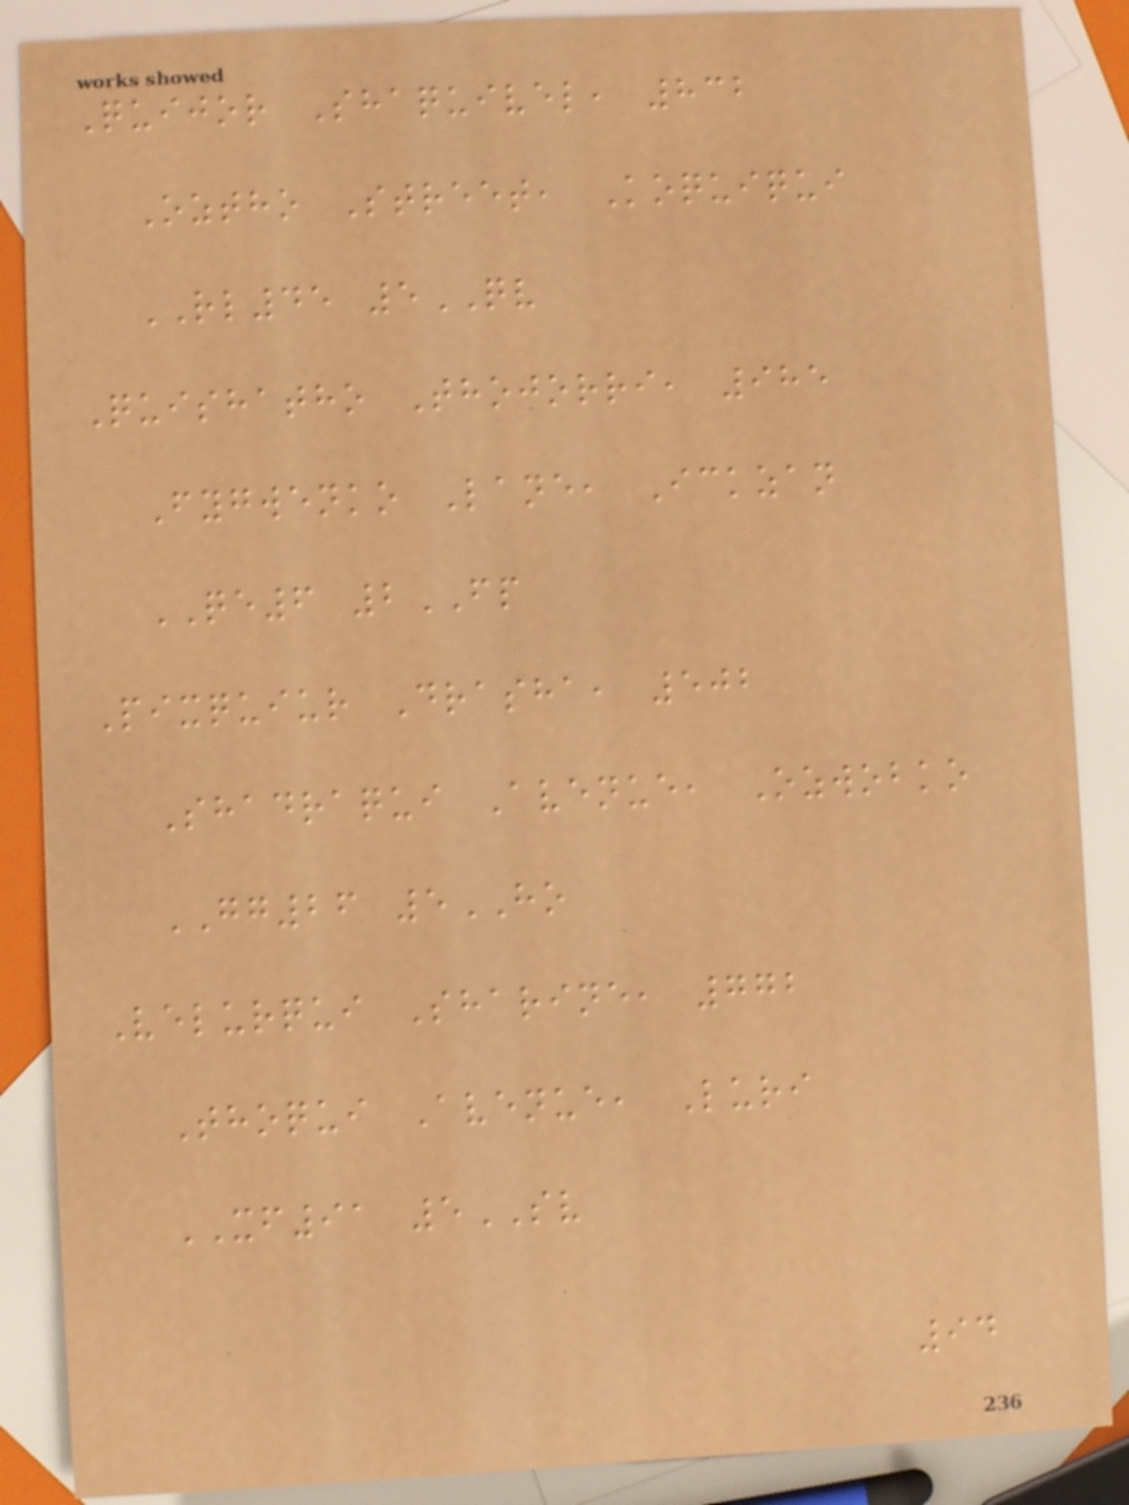Quijor Shaquivel, 832
Oztho Street, Koquiqui
RL45 5QV
Quishatho Thojorri, 985
Fygwenko Lane, Ickzan
QE6 2FP
Pixquiur Drasha, 502
Shadraqui Avenue, Ozwobko
GG26 5HO
Velurqui Sharine, 772
Thoqui Avenue, Luri
XF91 5SV
94
